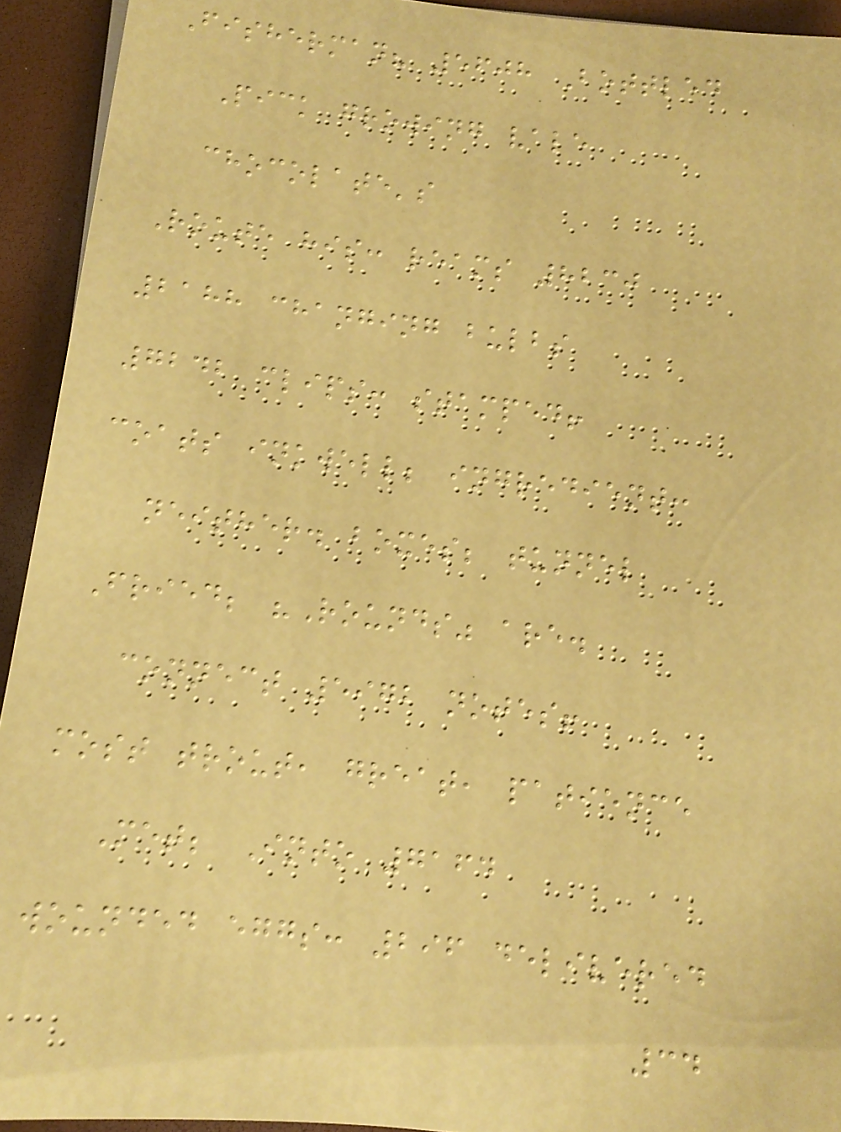Fisherman? 5608 Bottled
Pick growing vale
chocolate's
Route his: reams 8230
2188 changing bulbs
7242 clips: stamped!
coats inkwell; ingredient:
neither. boxes; tunnel
Fried; "Rounds" are.
connect 5972 notes!
most trout, great, patience
Met; Into 7164
wounded eggs: 296 delivered
34
